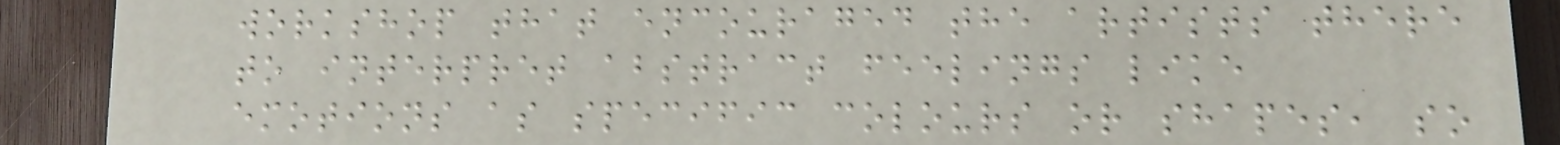workshop that encouraged the artists there
to interpret abstract feelings like
emotions as specific colours or shapes, so
